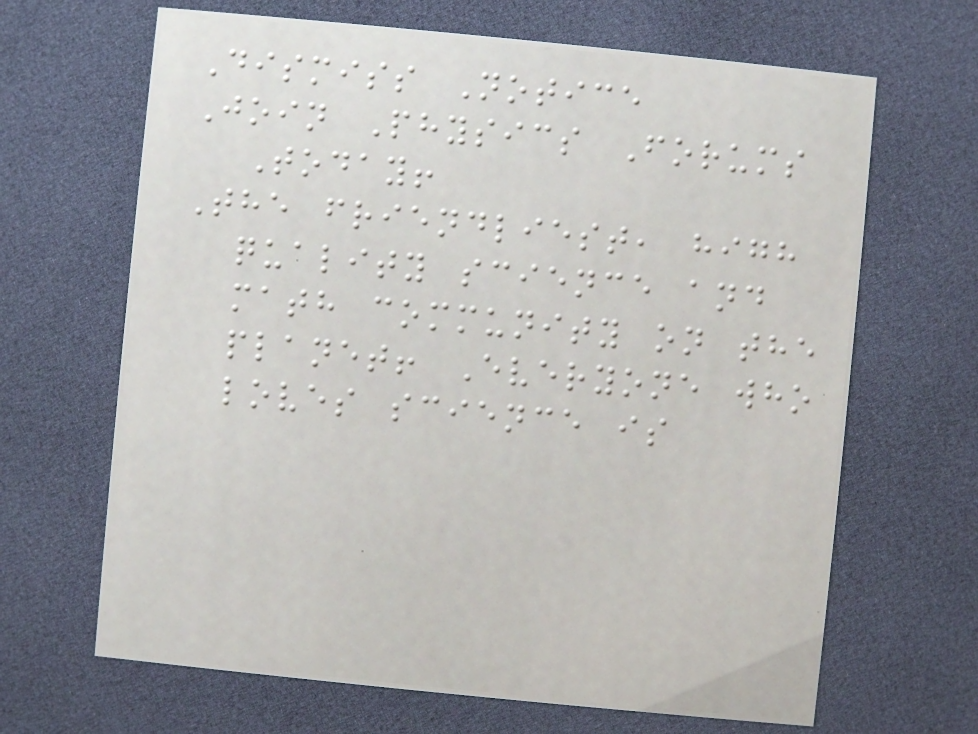Dismiss Notice
Join Physics Forums
Today!
The friendliest, high
quality science and
math community on the
planet! Everyone who
loves science is
